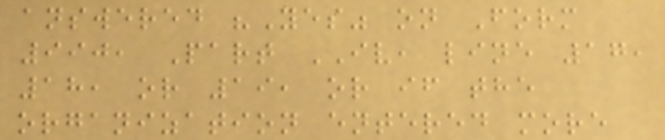answered "Yes" on Form
990, Part IV, line 17,
18, or 19, or if the
organization entered more
